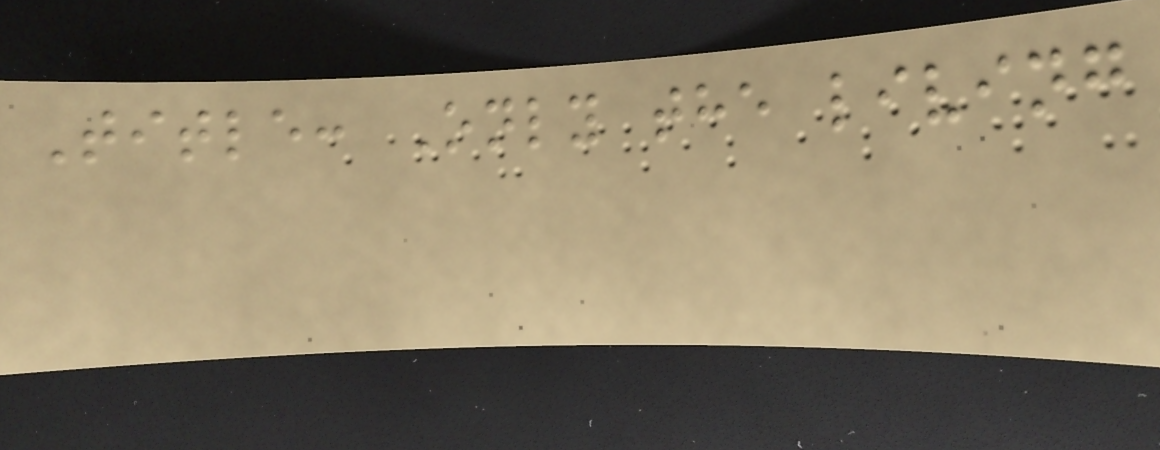Title: Only the living
